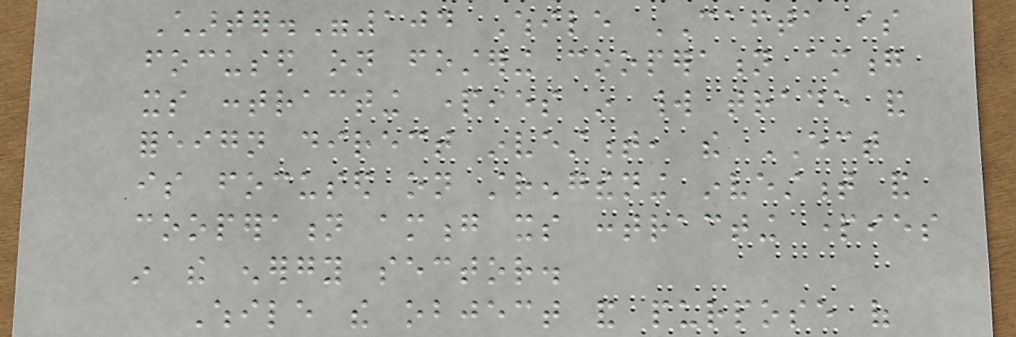Charter."104 While CAFTA is
focused on fostering cooperation among
its contracting parties in world trade and
foreign direct investment, the ECT
is focused on strengthening investment and
cooperation among its contracting parties
in the energy sector.
While the object and purpose of
